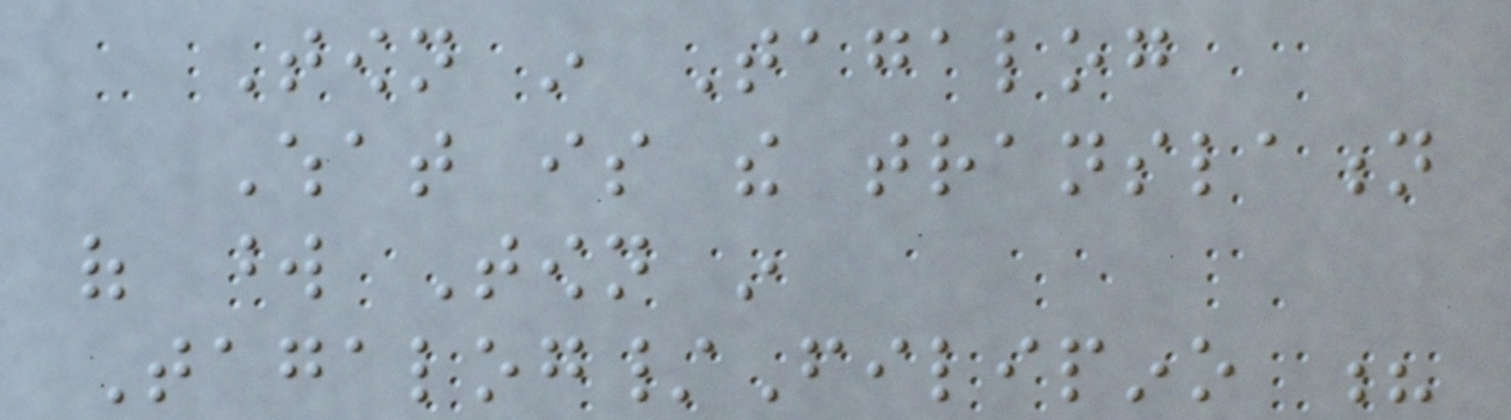Town in Tagalog
What is the translation
of word Town in
Tagalog/Filipino ?
